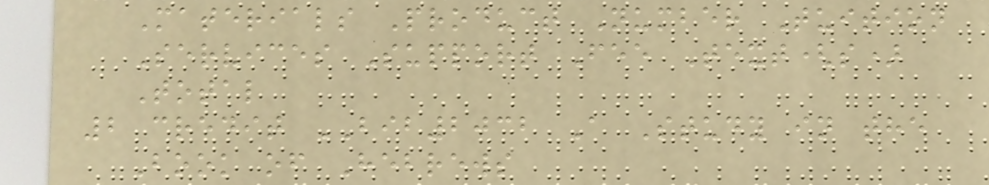Materials Product Number Tuition
Services Support Fee Text(s)
Total
2 credit BIB2032 A Study in the
Book of Hebrews
